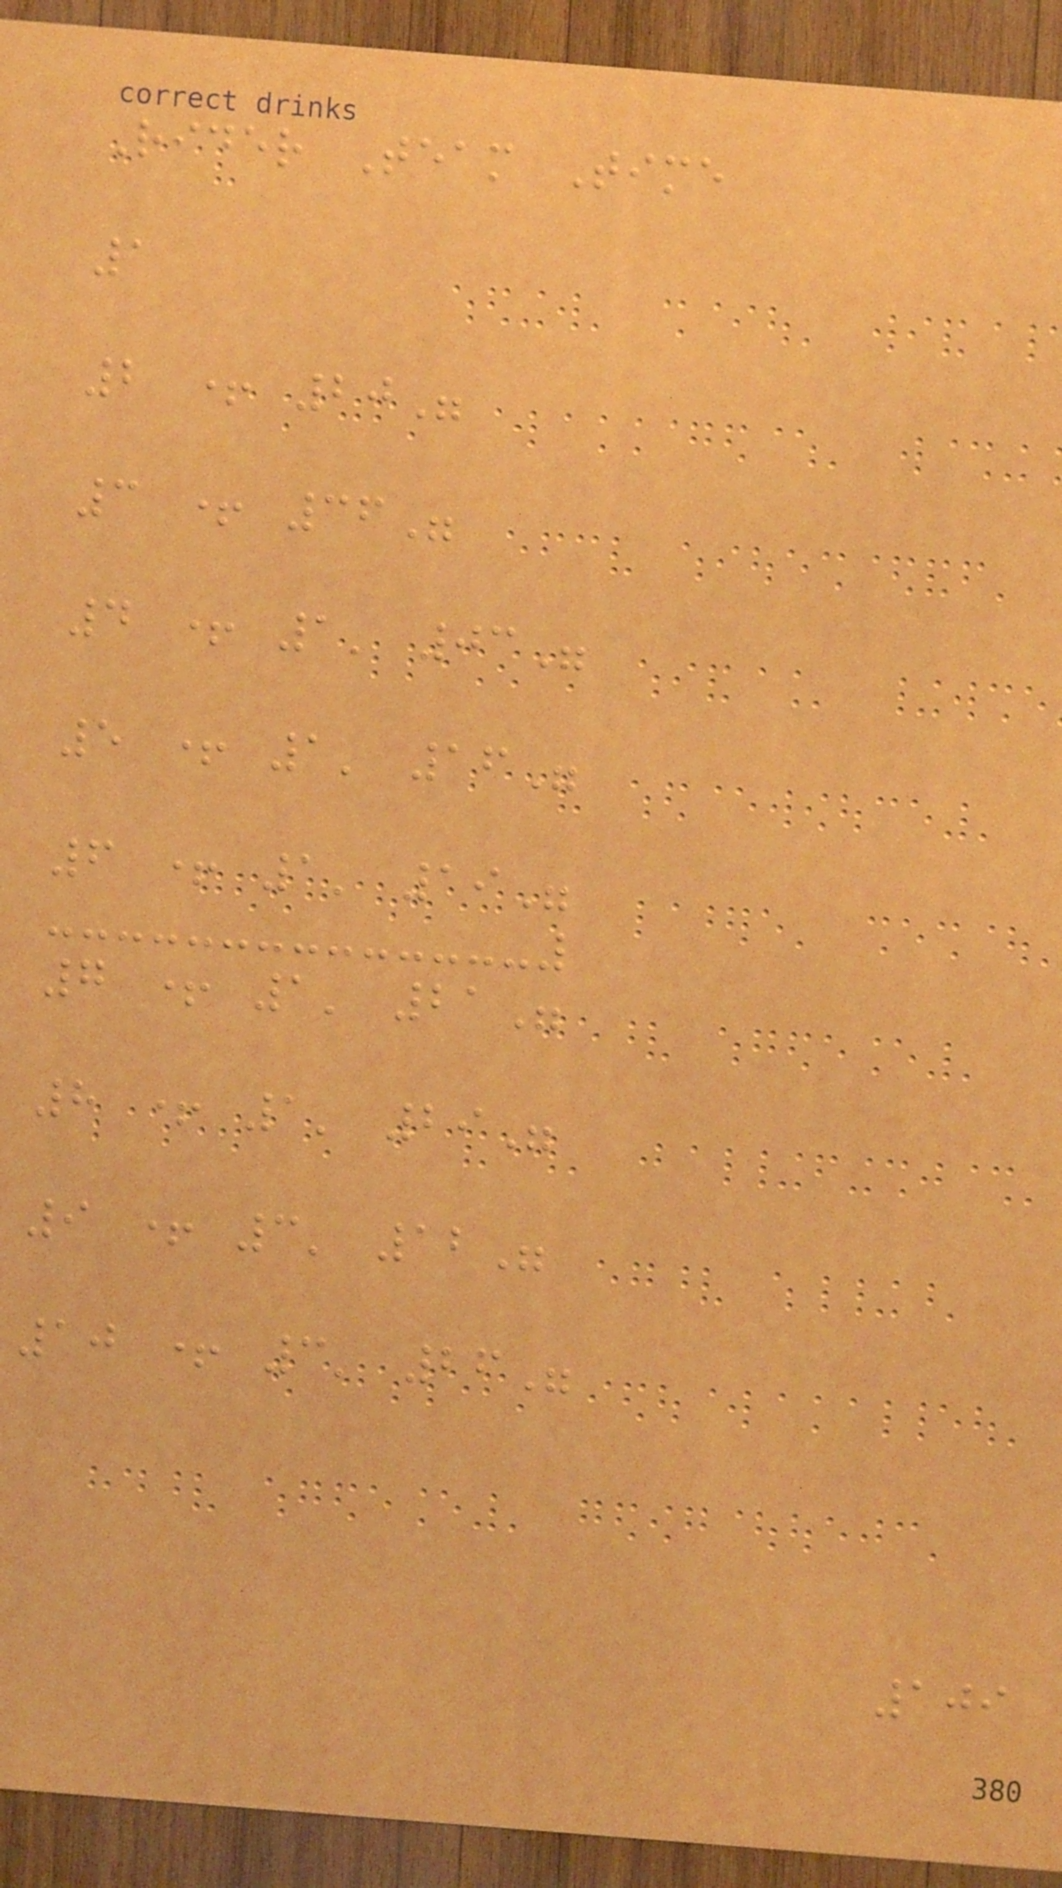Rider Team Time
1
2 + 20"
3 + 36"
4 + 1' 03"
5 + 1' 16"
6 + 1' 19"
7 + 1' 21"
8 + 1' 29"
9 + 3' 12"
10 + 3' 26"
109
